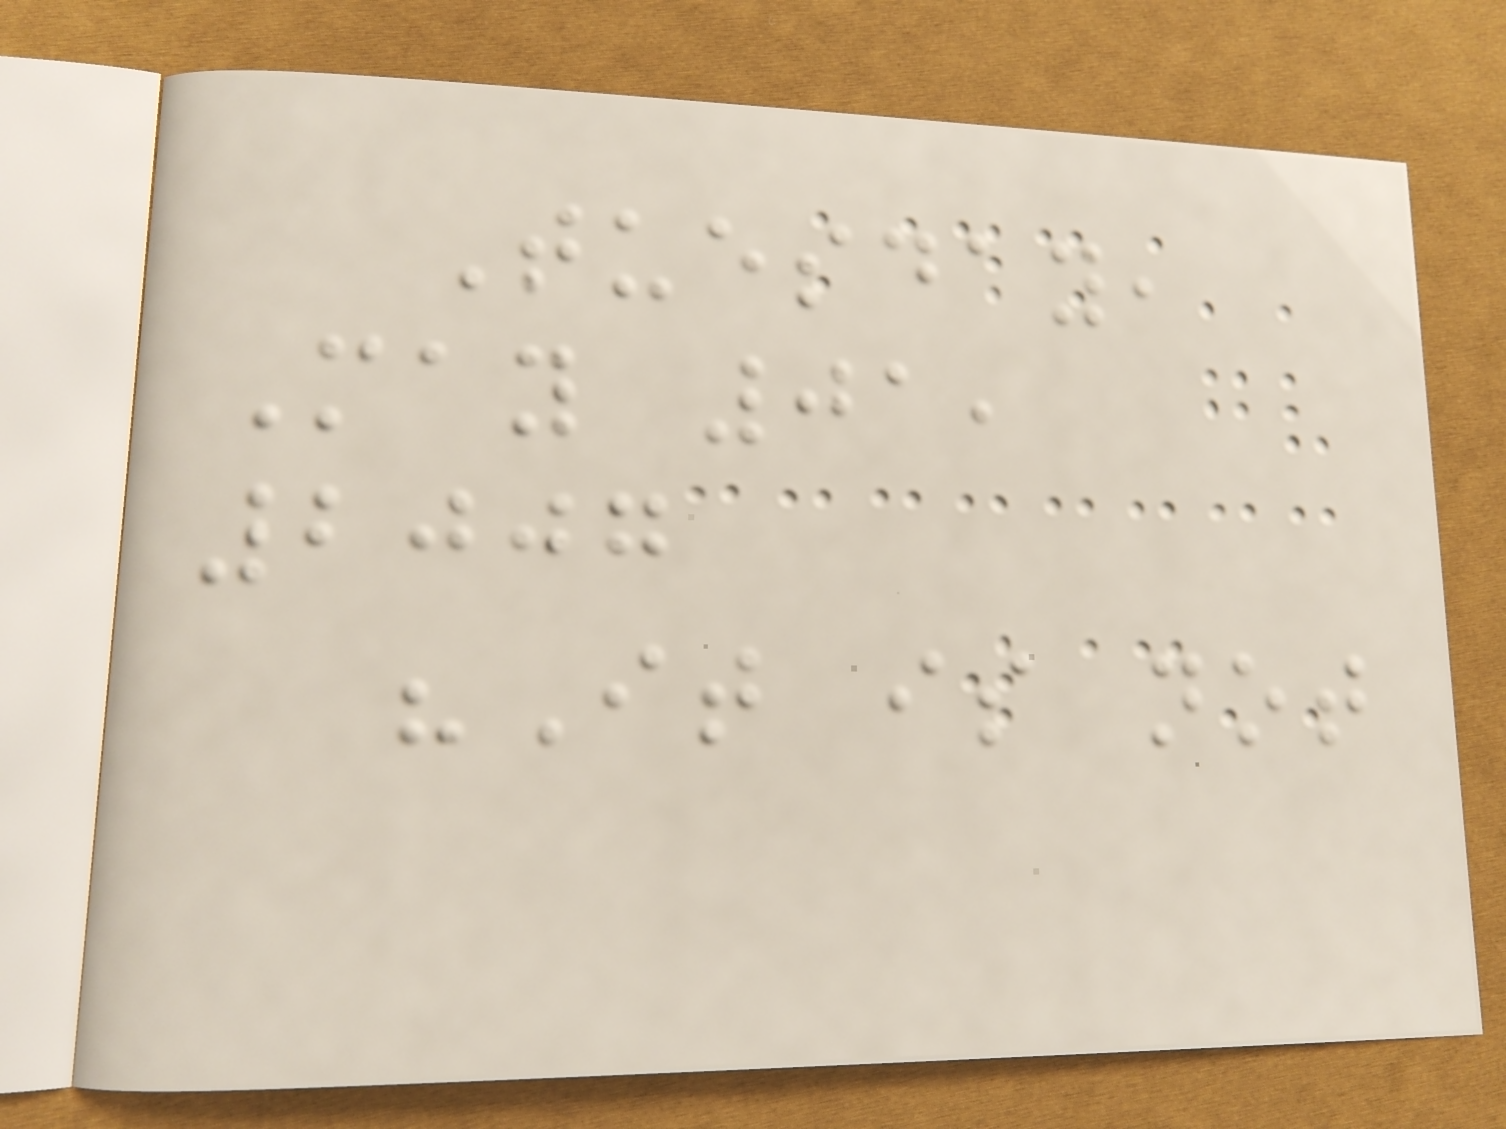Tuesday,
May 01,
2007
"It is not
